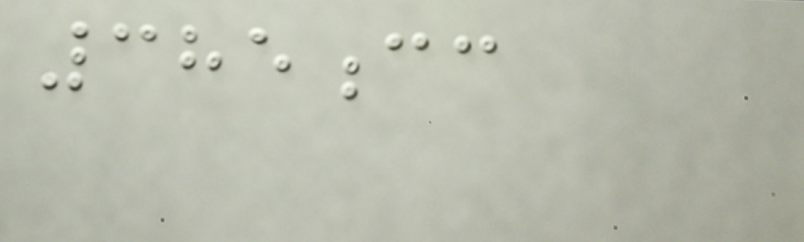385cc
